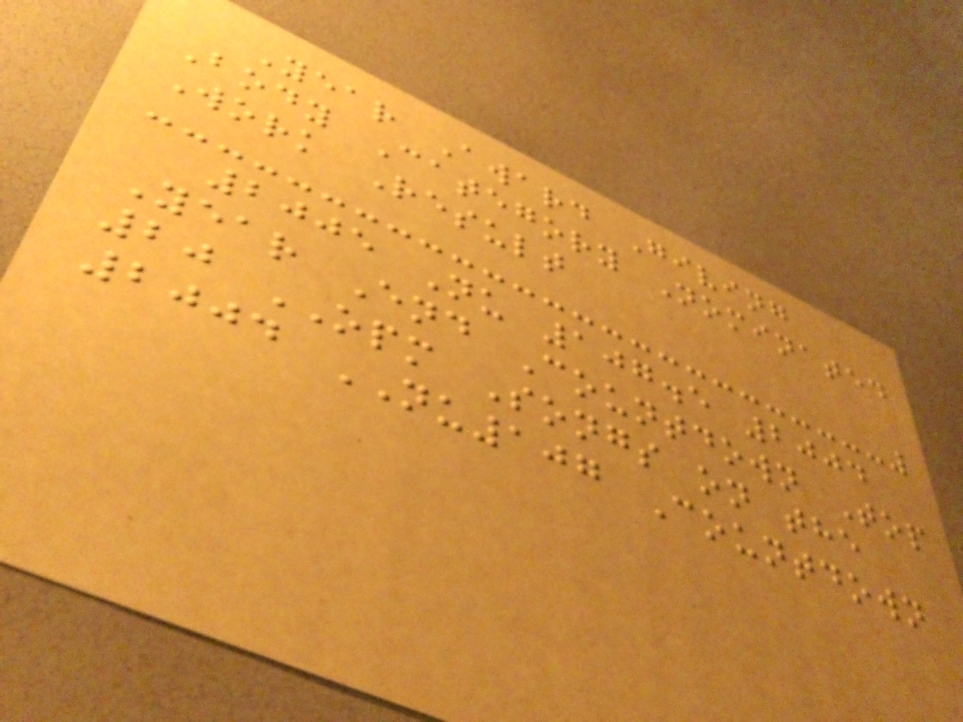Year Award Giving
Body Category Nominated
Work Result
2005 Nu 107.5 2004
Year End Countdown Top
20 OPM Songs on the
2004 NU107 Countdown
